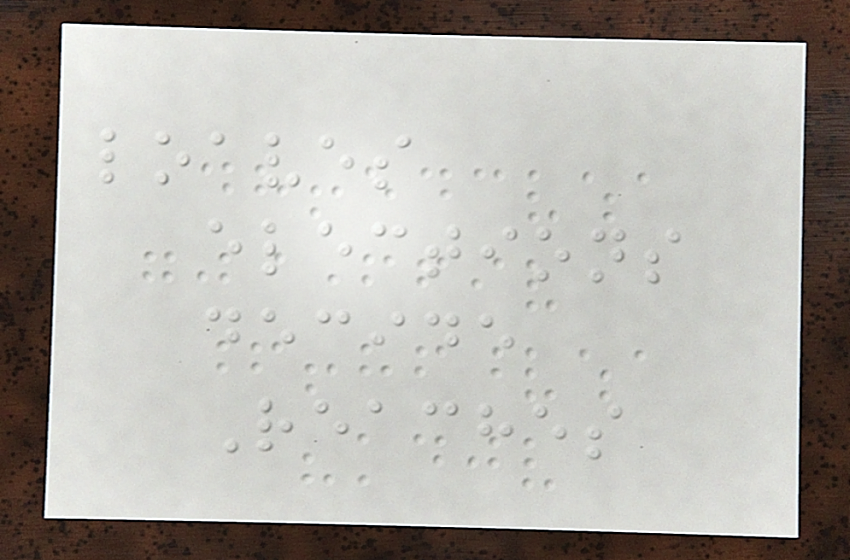loaves
elections
decide
Reaches
